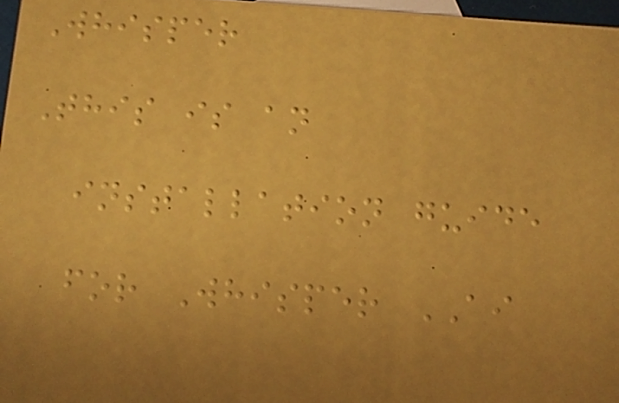Whisper
This is an
installation guide
for Whisper AI
